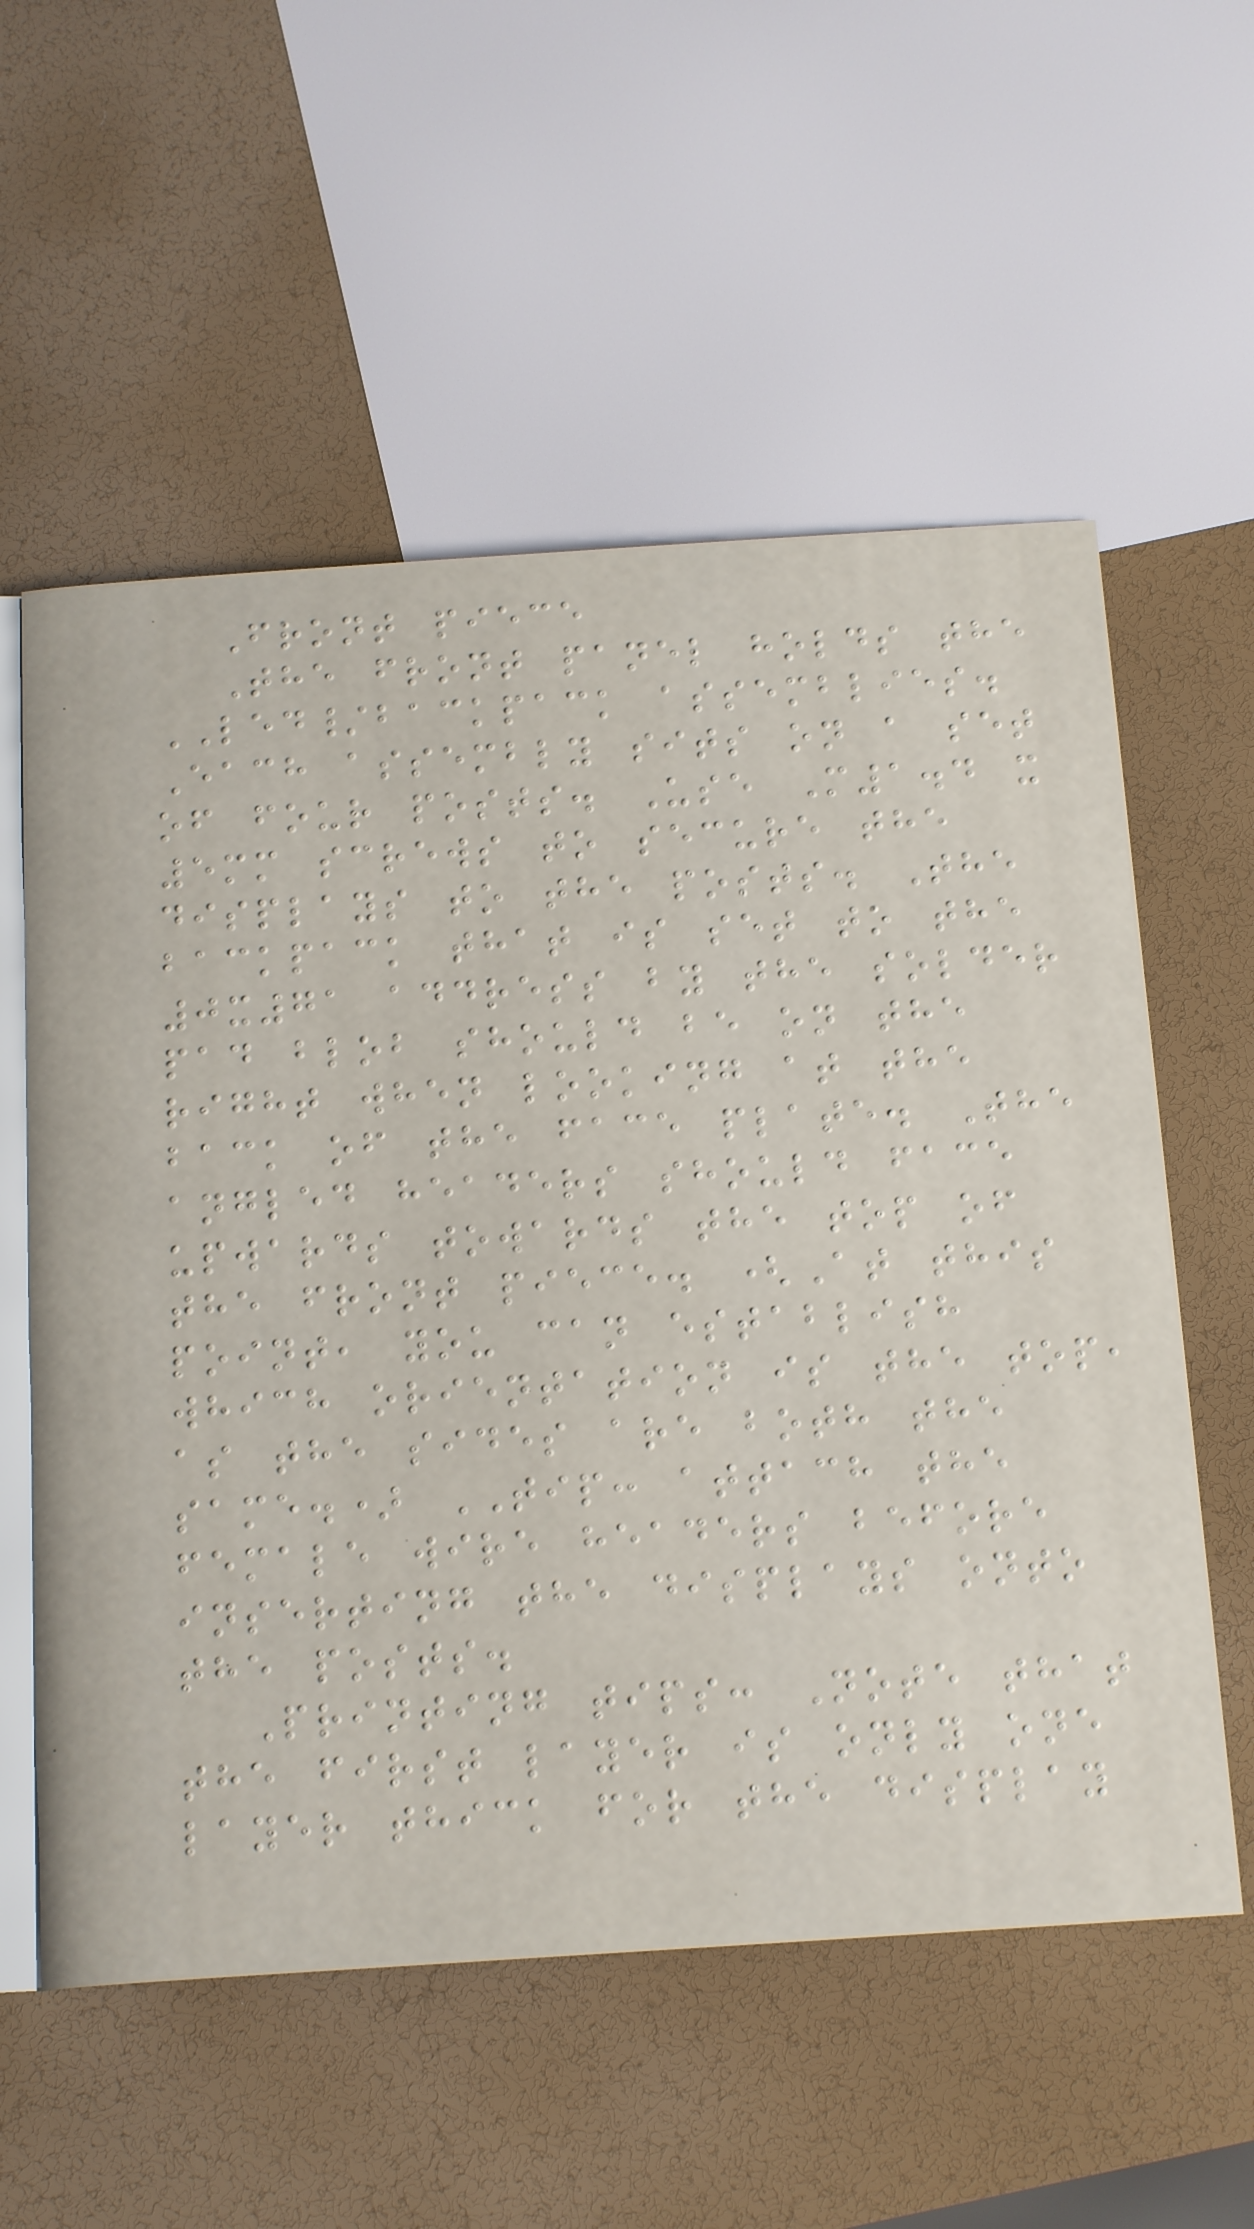Front piece
The front panel holds the
LED/backpack assemblies.
Each assembly sits on a set
of four posts. Use M1.4 x
5mm screws to secure the
displays to the posts. The
backpack that is set to the
0x71 address by the solder
pad blob should be on the
right when looking at the
back of the face plate. The
angled headers should face
upwards towards the top of
the front piece. (At this
point, you can establish
which orientation is the top,
as the sides are both the
same.) TIP: attach the
female wire headers before
inserting the displays onto
the posts.
Printing tips: Note that
the first layer is only one
layer thick for the display
